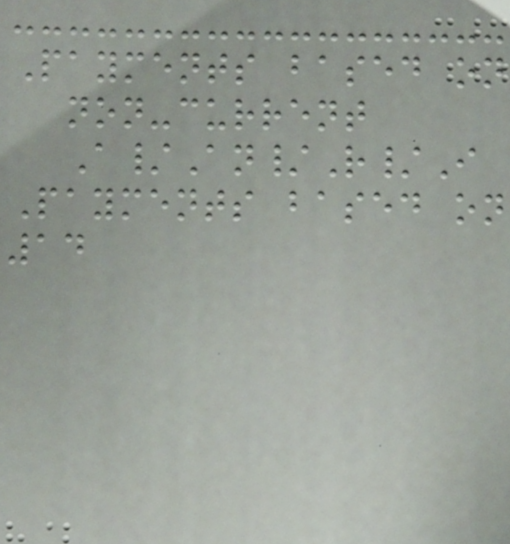Payments based on
non-current
A/An/R/I
Payments based on
14
